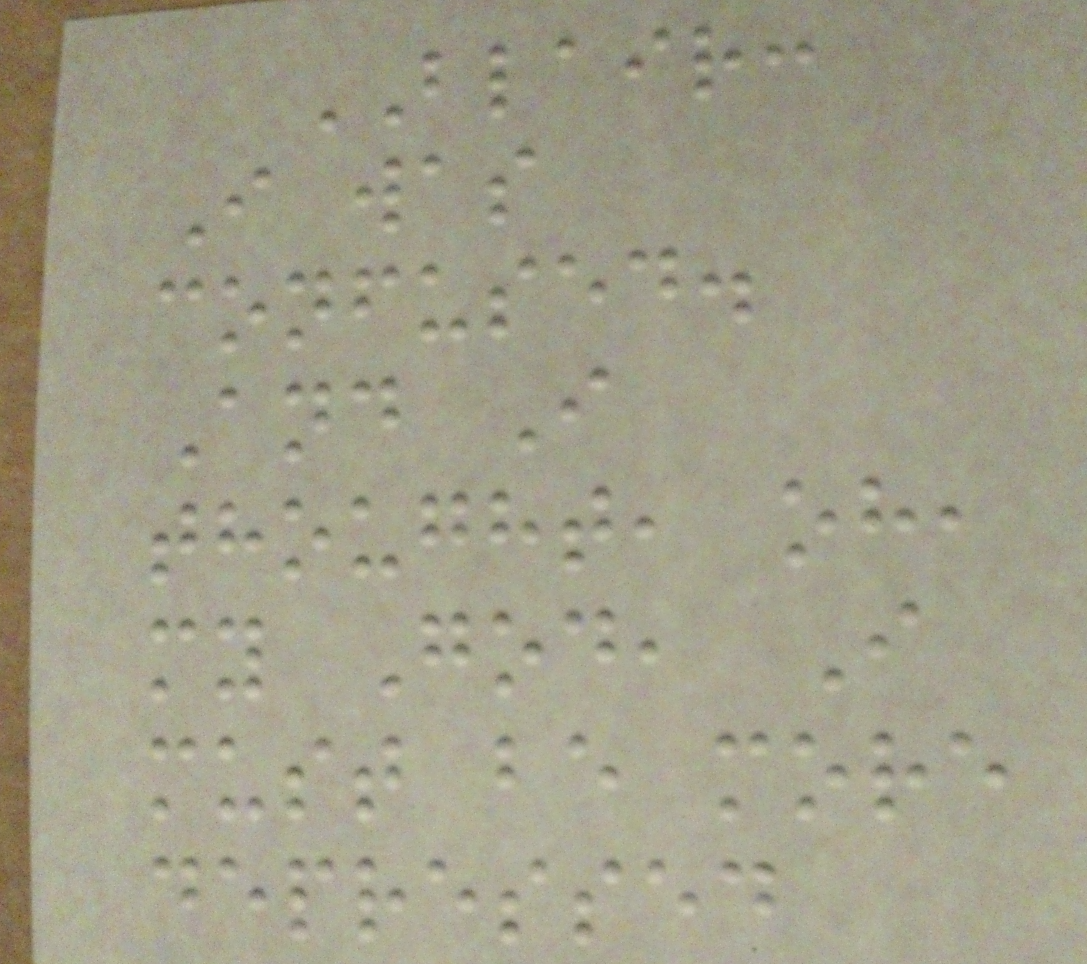BLAIR:
I was
confused.
And I
thought, oh,
my God, I
must be more
depressed
